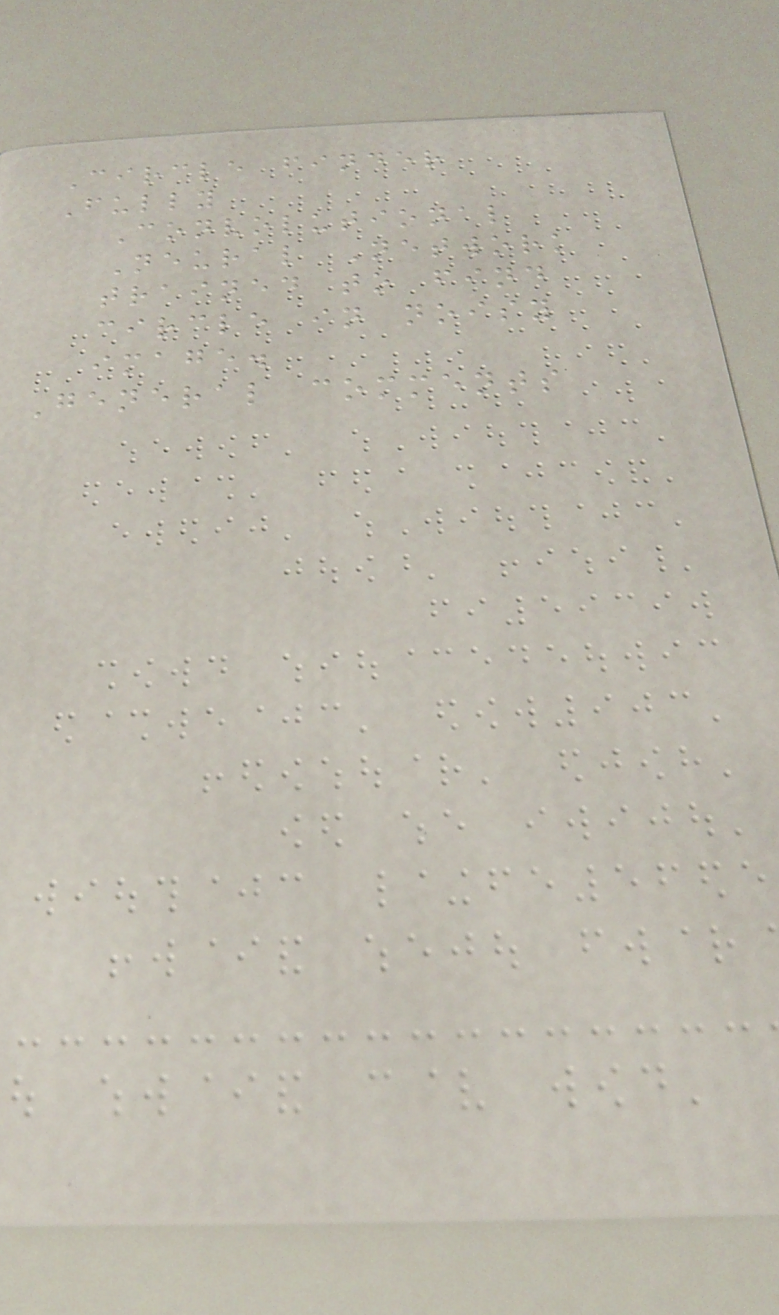Circle finder
Fully
Convolutional
Neural Network
trained to find
circle in noisy
image.
General comments
